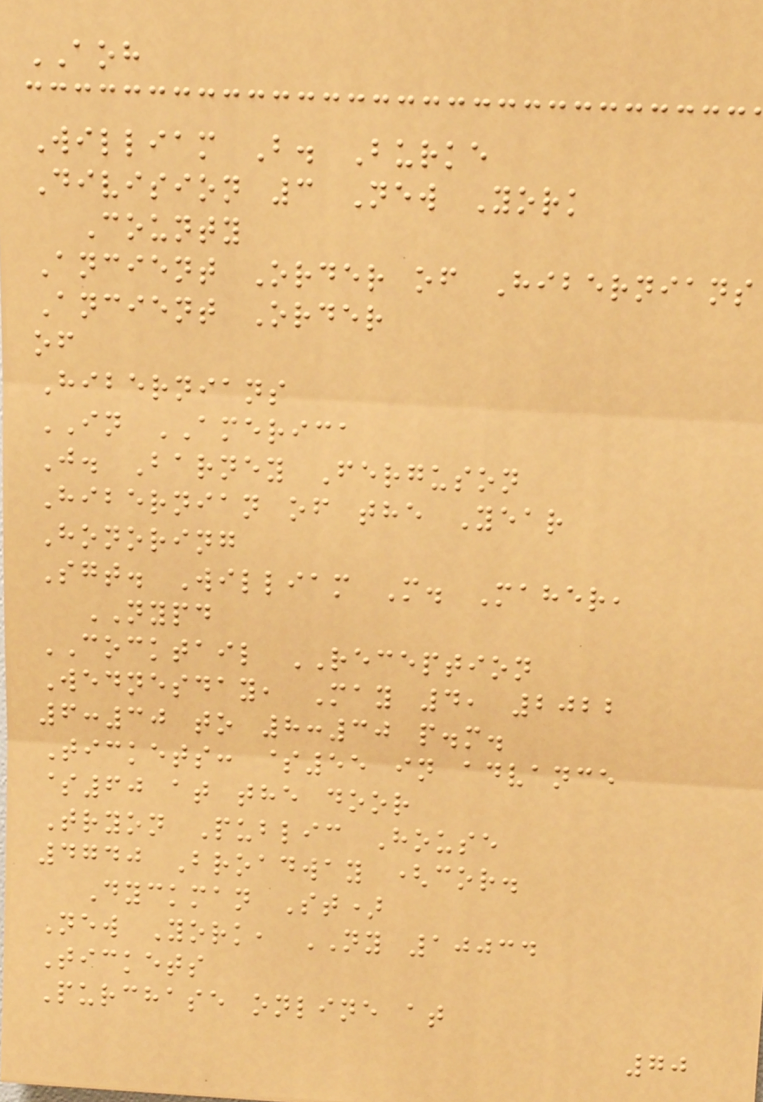AOH
William B. Burke
Division 3 New York
County
Ancient Order of Hibernians
Ancient Order
of
Hibernians
IN AMERICA
J. Barney Ferguson
Hibernian of the Year
Honoring
Sgt. William M. Maher,
NYPD
COCKTAIL RECEPTION
Wednesday, May 4, 2022
6:30 to 8:30 p.m.
Tickets: $55 in advance
$60 at the door
Tryon Public House
4740 Broadway (cor.
Dyckman St)
New York, NY 10034
Tickets
Purchase online at
70
